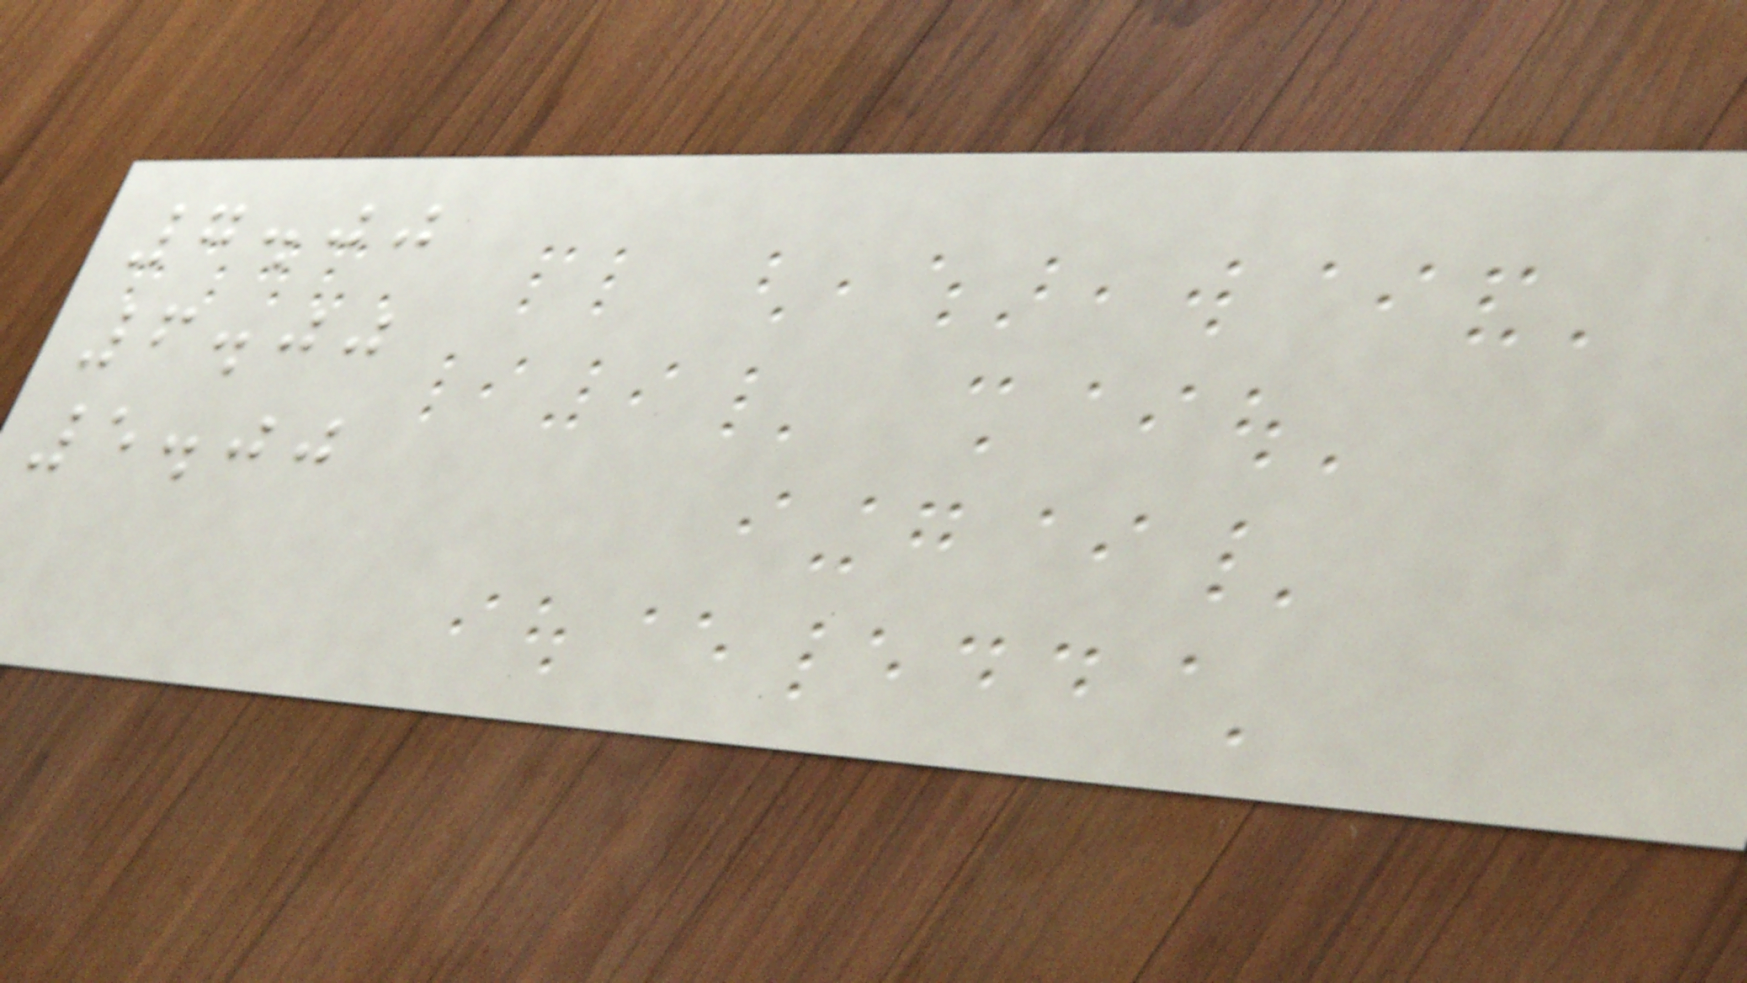7.00
6.00
5.00
